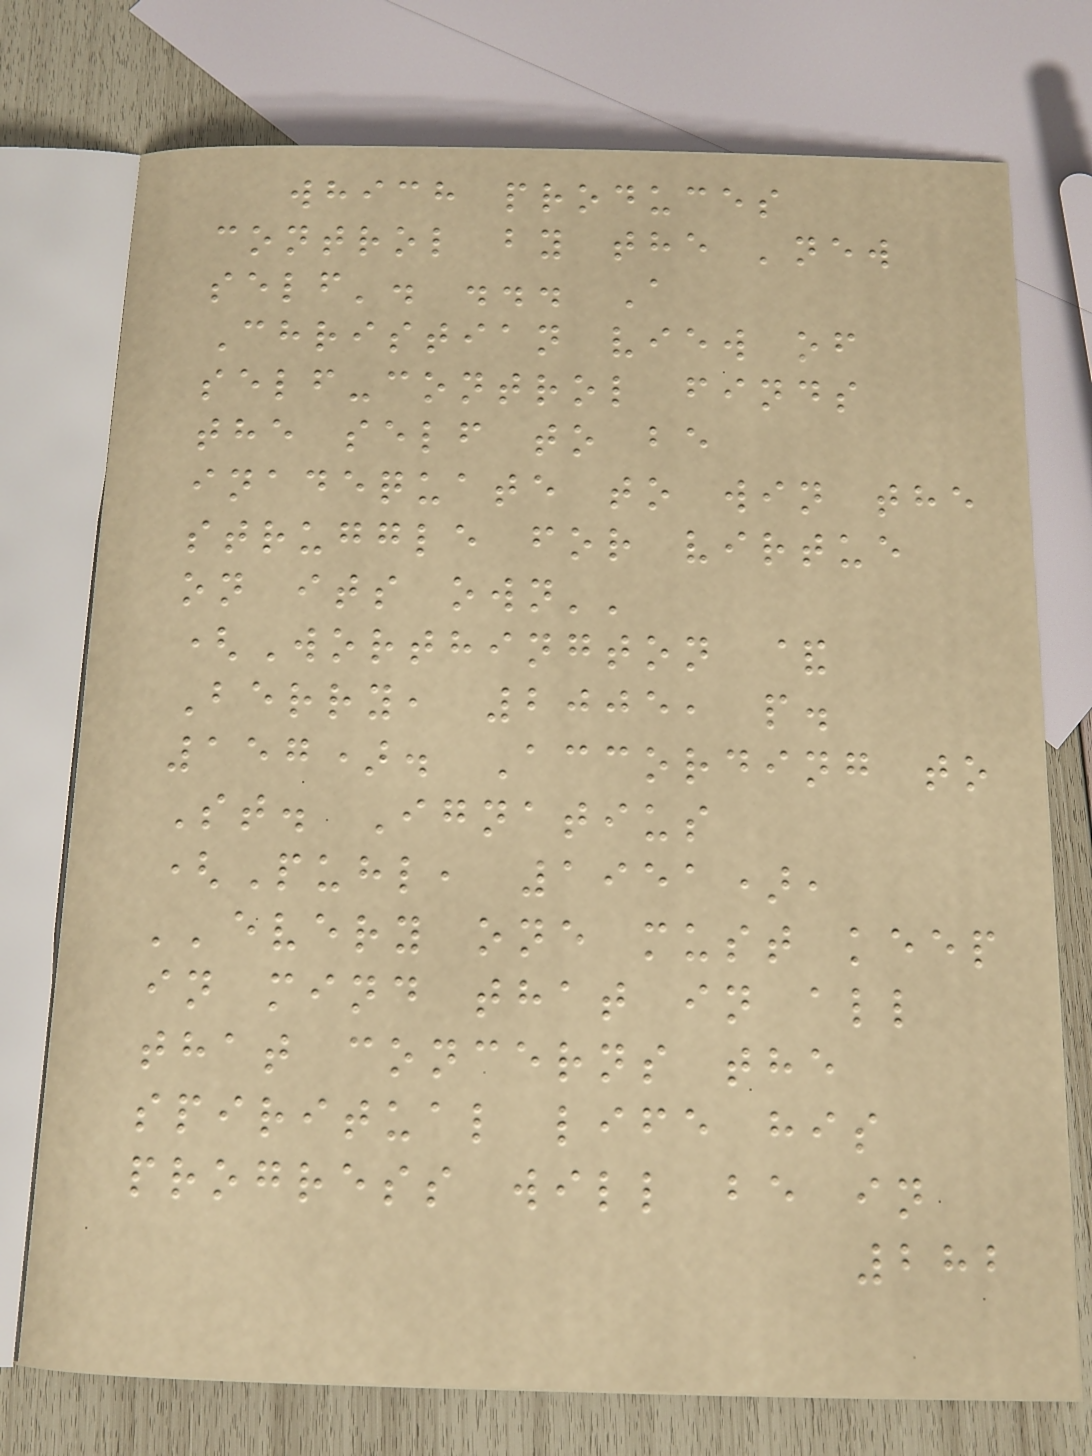which produces
control by the 'new
self'. ... A
Christian view of
self-control finds
the self to be
inadequate to win the
struggle for virtue
on its own''
(Worthington &
Berry, 2005, p.
157). According to
St. Ignatius
(Puhl, 1951),
''every one must keep
in mind that in all
that concerns the
spiritual life his
progress will be in
282
